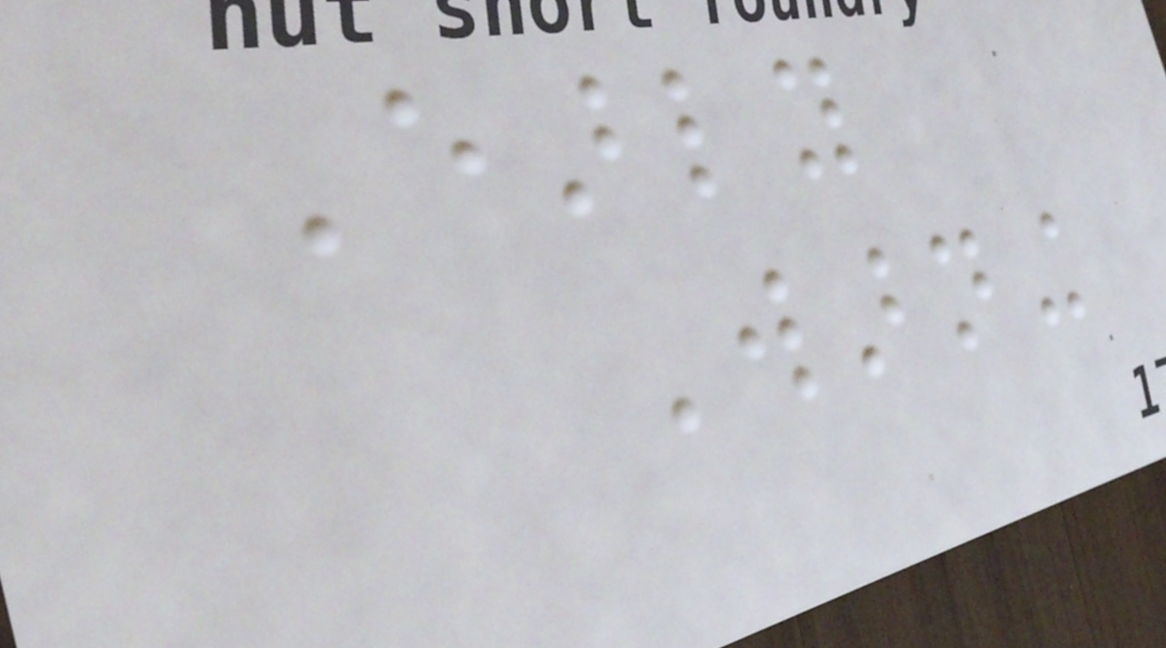Early
Warning
